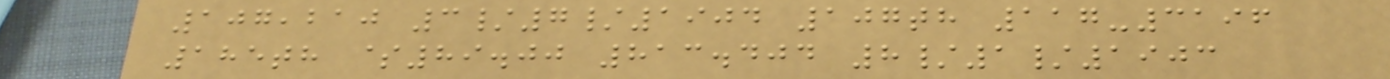107,210 3/7/1904 107th 117-3196
185th $89.00 813.404 8/1/1903
